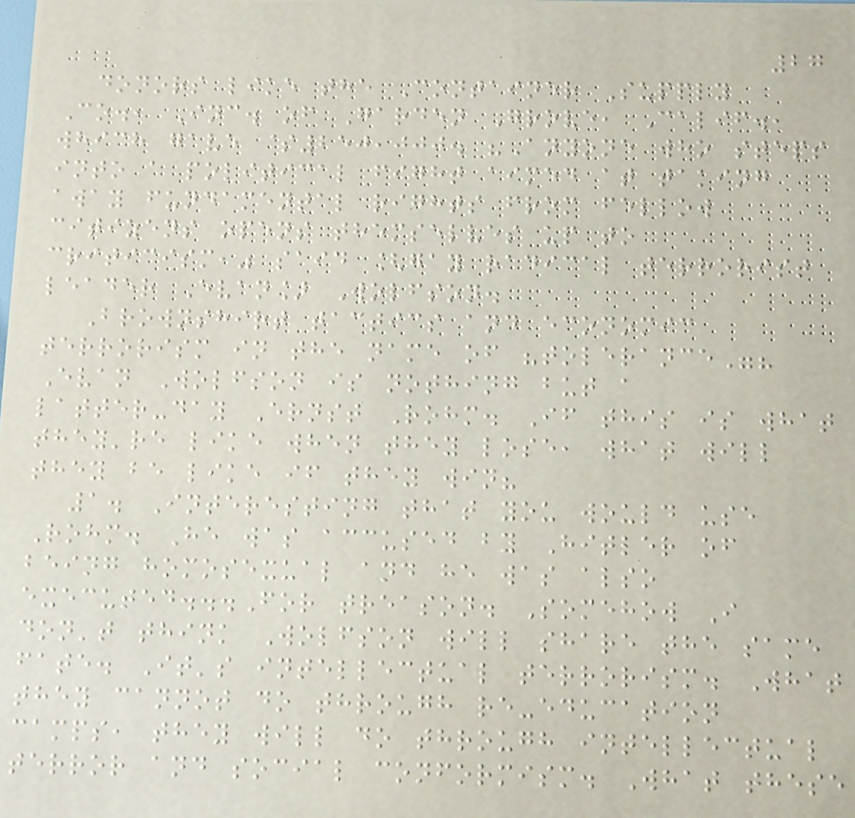27
donors like the Container Supply
Co., Inc. of Garden Grove, Calif.,
which gave $250,000. "Anyone who steps
into a political fight aimed at taking
away fundamental rights from fellow
citizens opens themselves up to
criticism," said [gay radical terrorist
leader Evan] Wolfson.
Brownshirt tactics and economic
terrorism in the name of "tolerance"?
Evan Wolfson is nothing but a
latter-day Ernst Rohm. If this is what
they're like when they lose, what will
they be like if they win?
1. Interesting that you would use
Rohm. He was accused by Hitler of
being homosexual and he was also
executed...For treason. Somehow I
don't think Wolfson will share the same
fate. It's intellectual terrorism. What
they cannot do through re-education
camps, they will do through intellectual
terror and social conformism. What these
